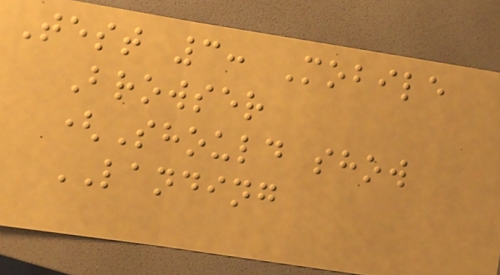Test 3: Mobile
Browser
(Should show
LANDING
